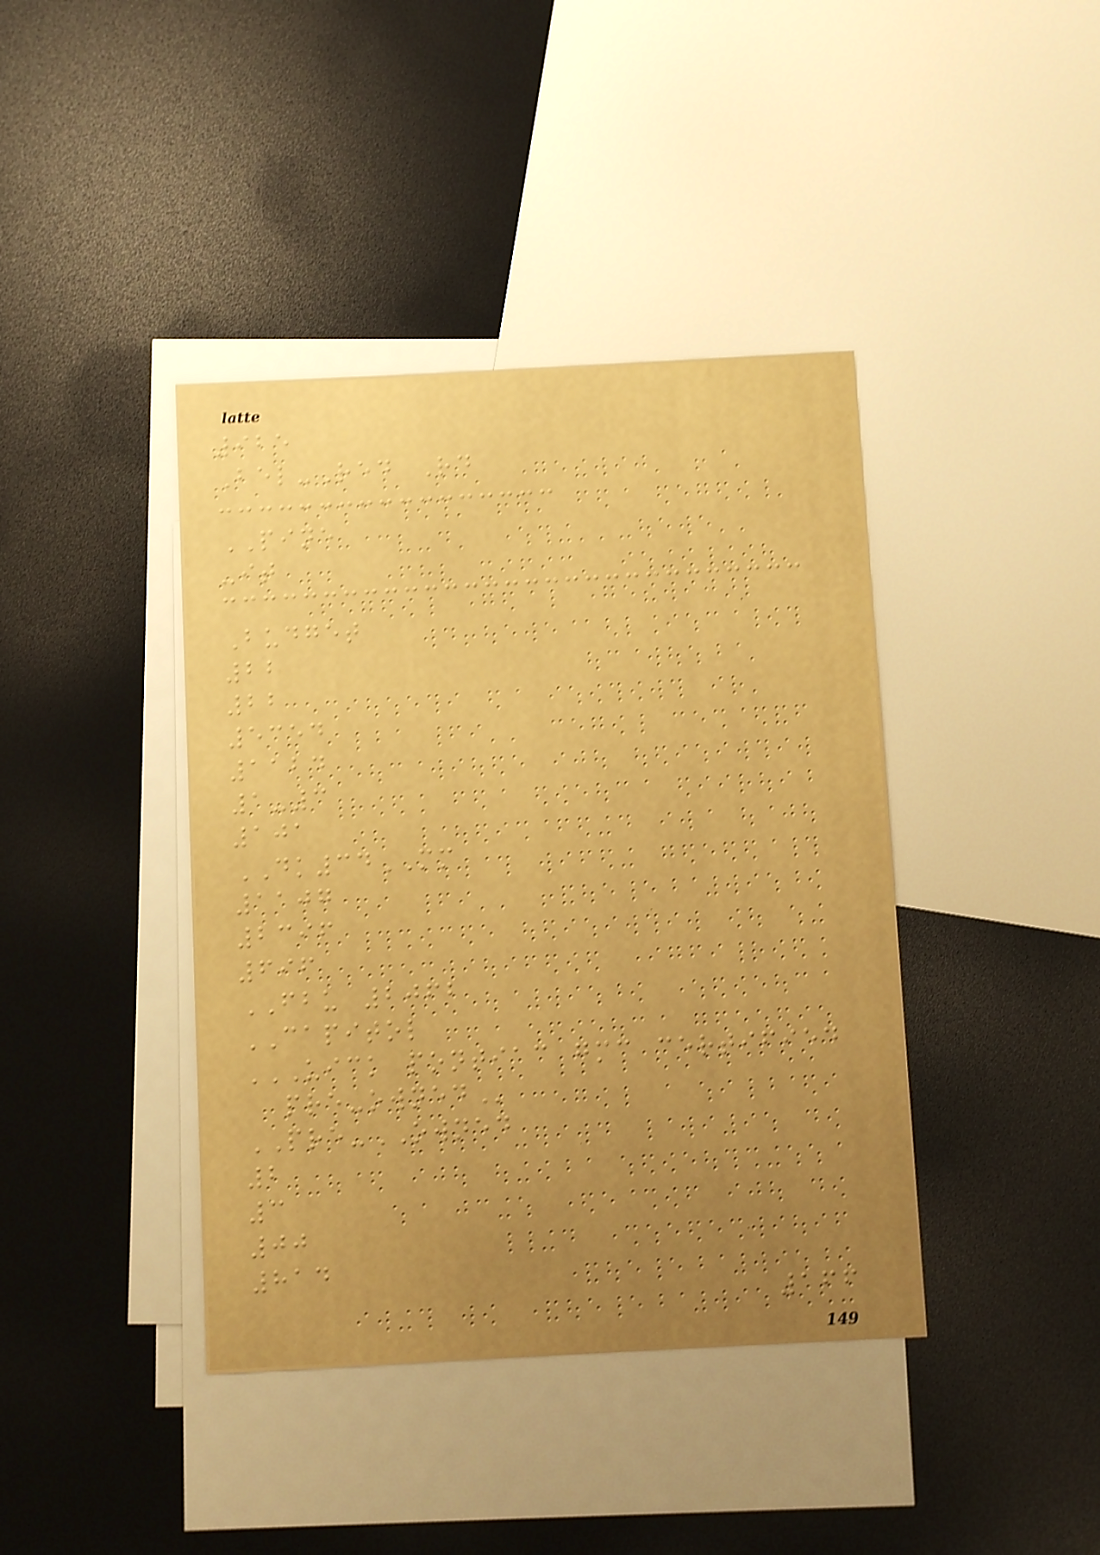925
Bel-Red Rd
PINE
-it
Budget
22
22
5354
1124
1-3
101
DK34MM
1107
2396
696
FBU 2062
CAPITOL
UICK PONTIAC GMC CERTIFIED
PRE-OWNED
PRE-OWNED
2
3
00
814
166
